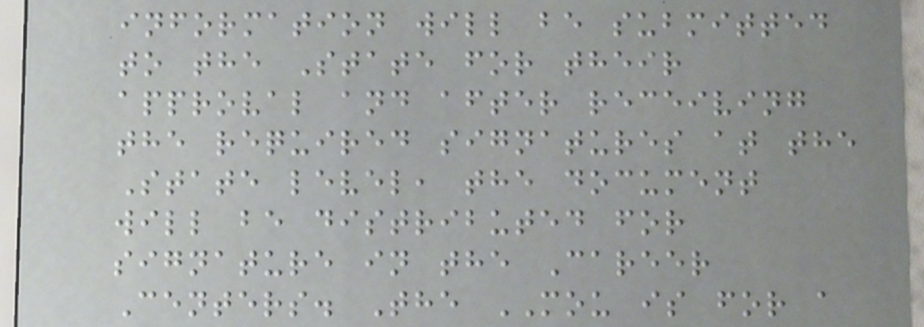information will be submitted
to the State for their
approval and after receiving
the required signatures at the
State level, the document
will be distributed for
signature in the Career
Centers. The MOU is for a
